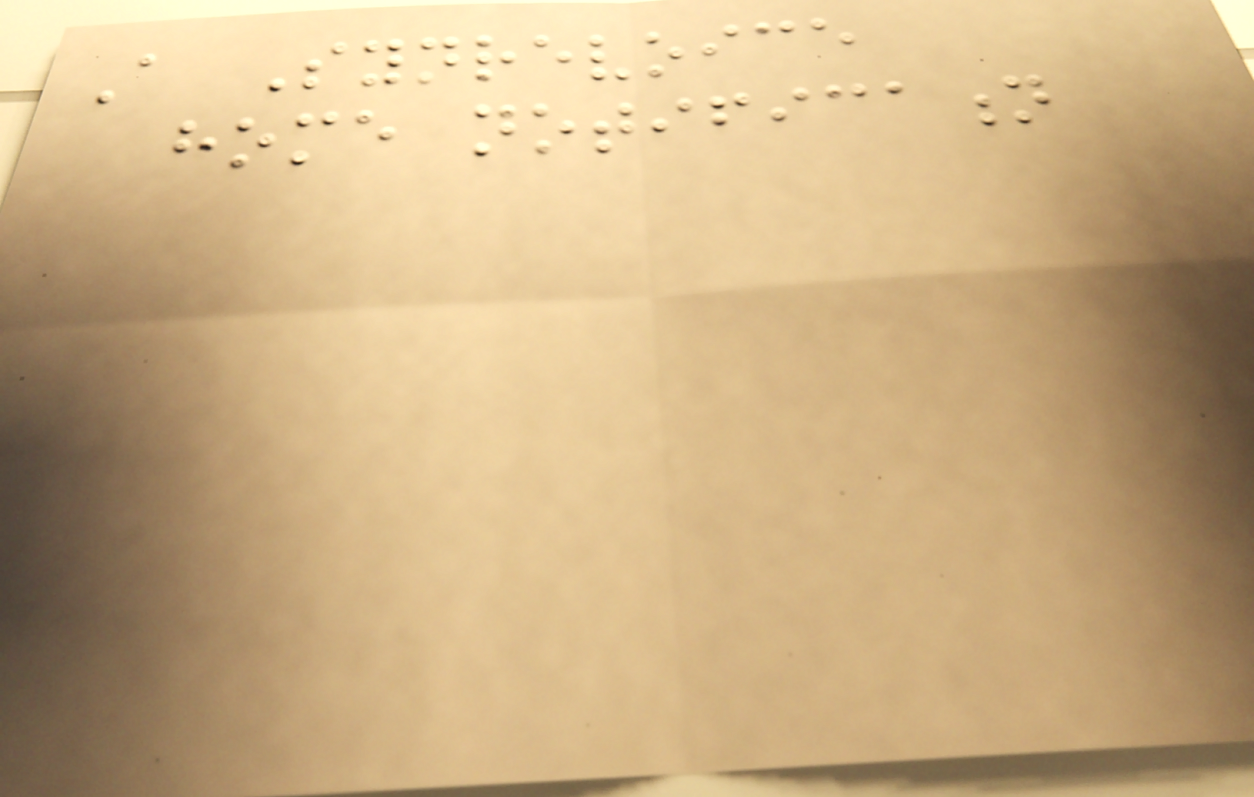A Synrevoice
home notification
